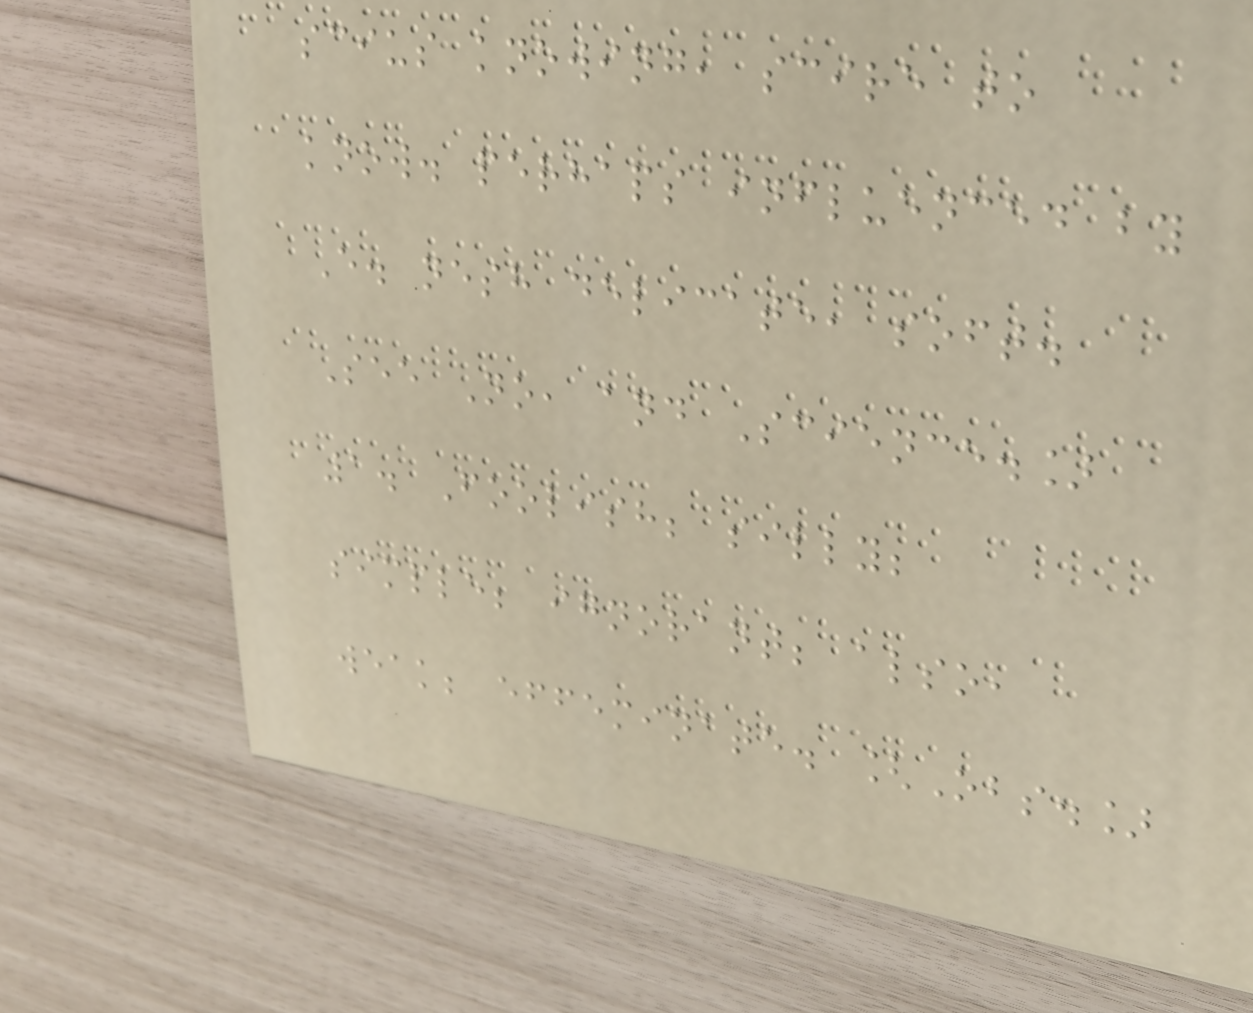scius knowing, scire to
know. perhaps influenced by
E. nesh delicate, soft.
See No, and Science.]
1. Foolish; silly;
simple; ignorant; also,
weak; effeminate. [Obs.]
